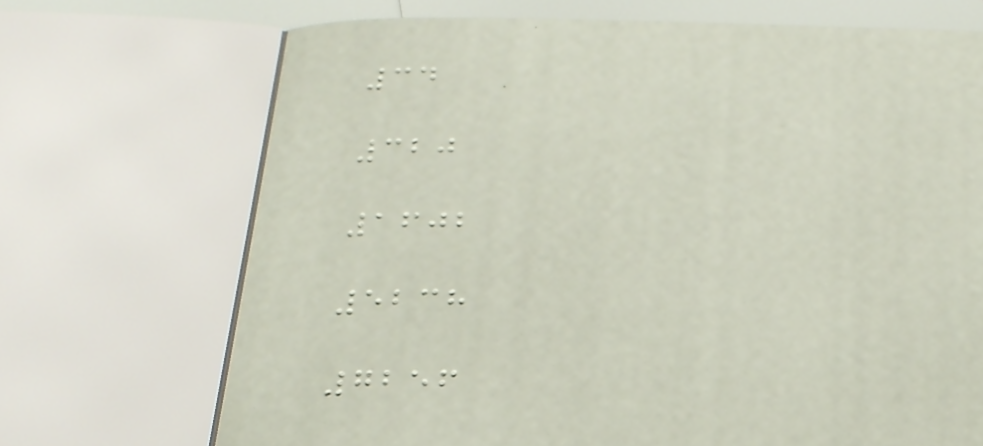34
320
1602
5238
7256
